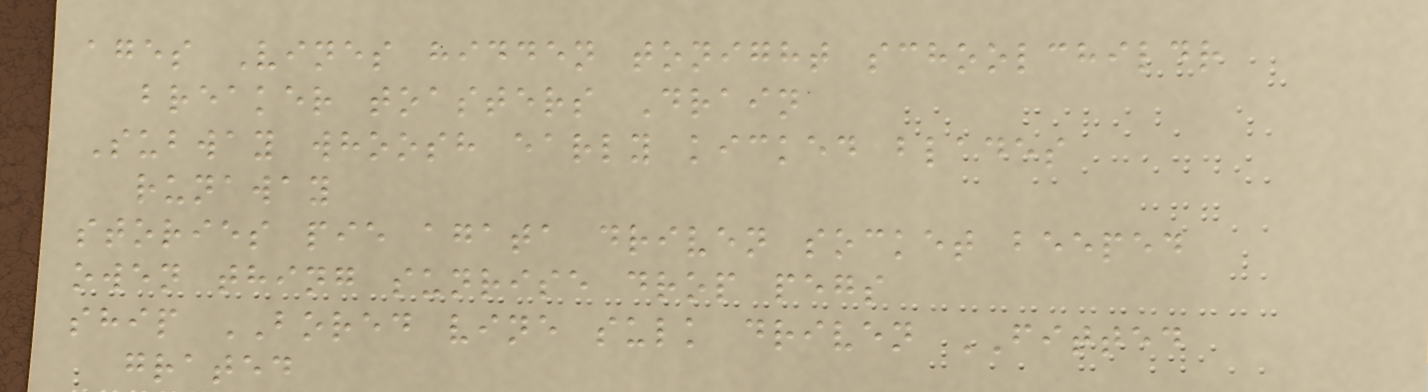ages Vines hidden tonight schoolchildr
breaker toasters Drain
Subway whoosh early kicked blades
runaway
stories pie agata driven socket beeped
owen thing sunrise drop pegs
ship BORED vine sulk driven FITTED
grated
